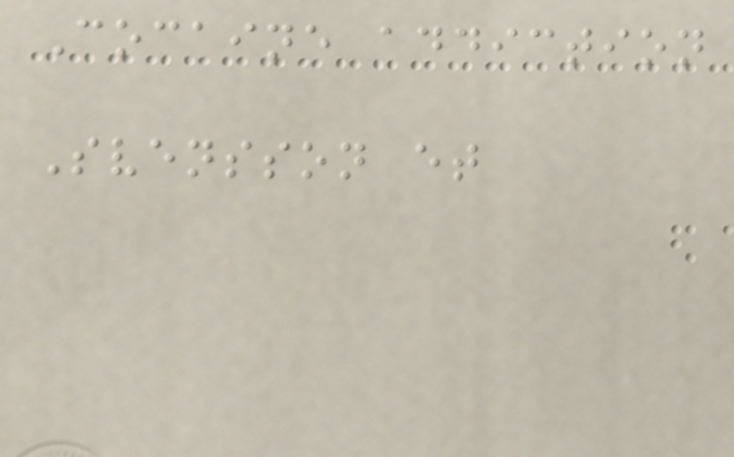Cocaine addiction
Svensson et
